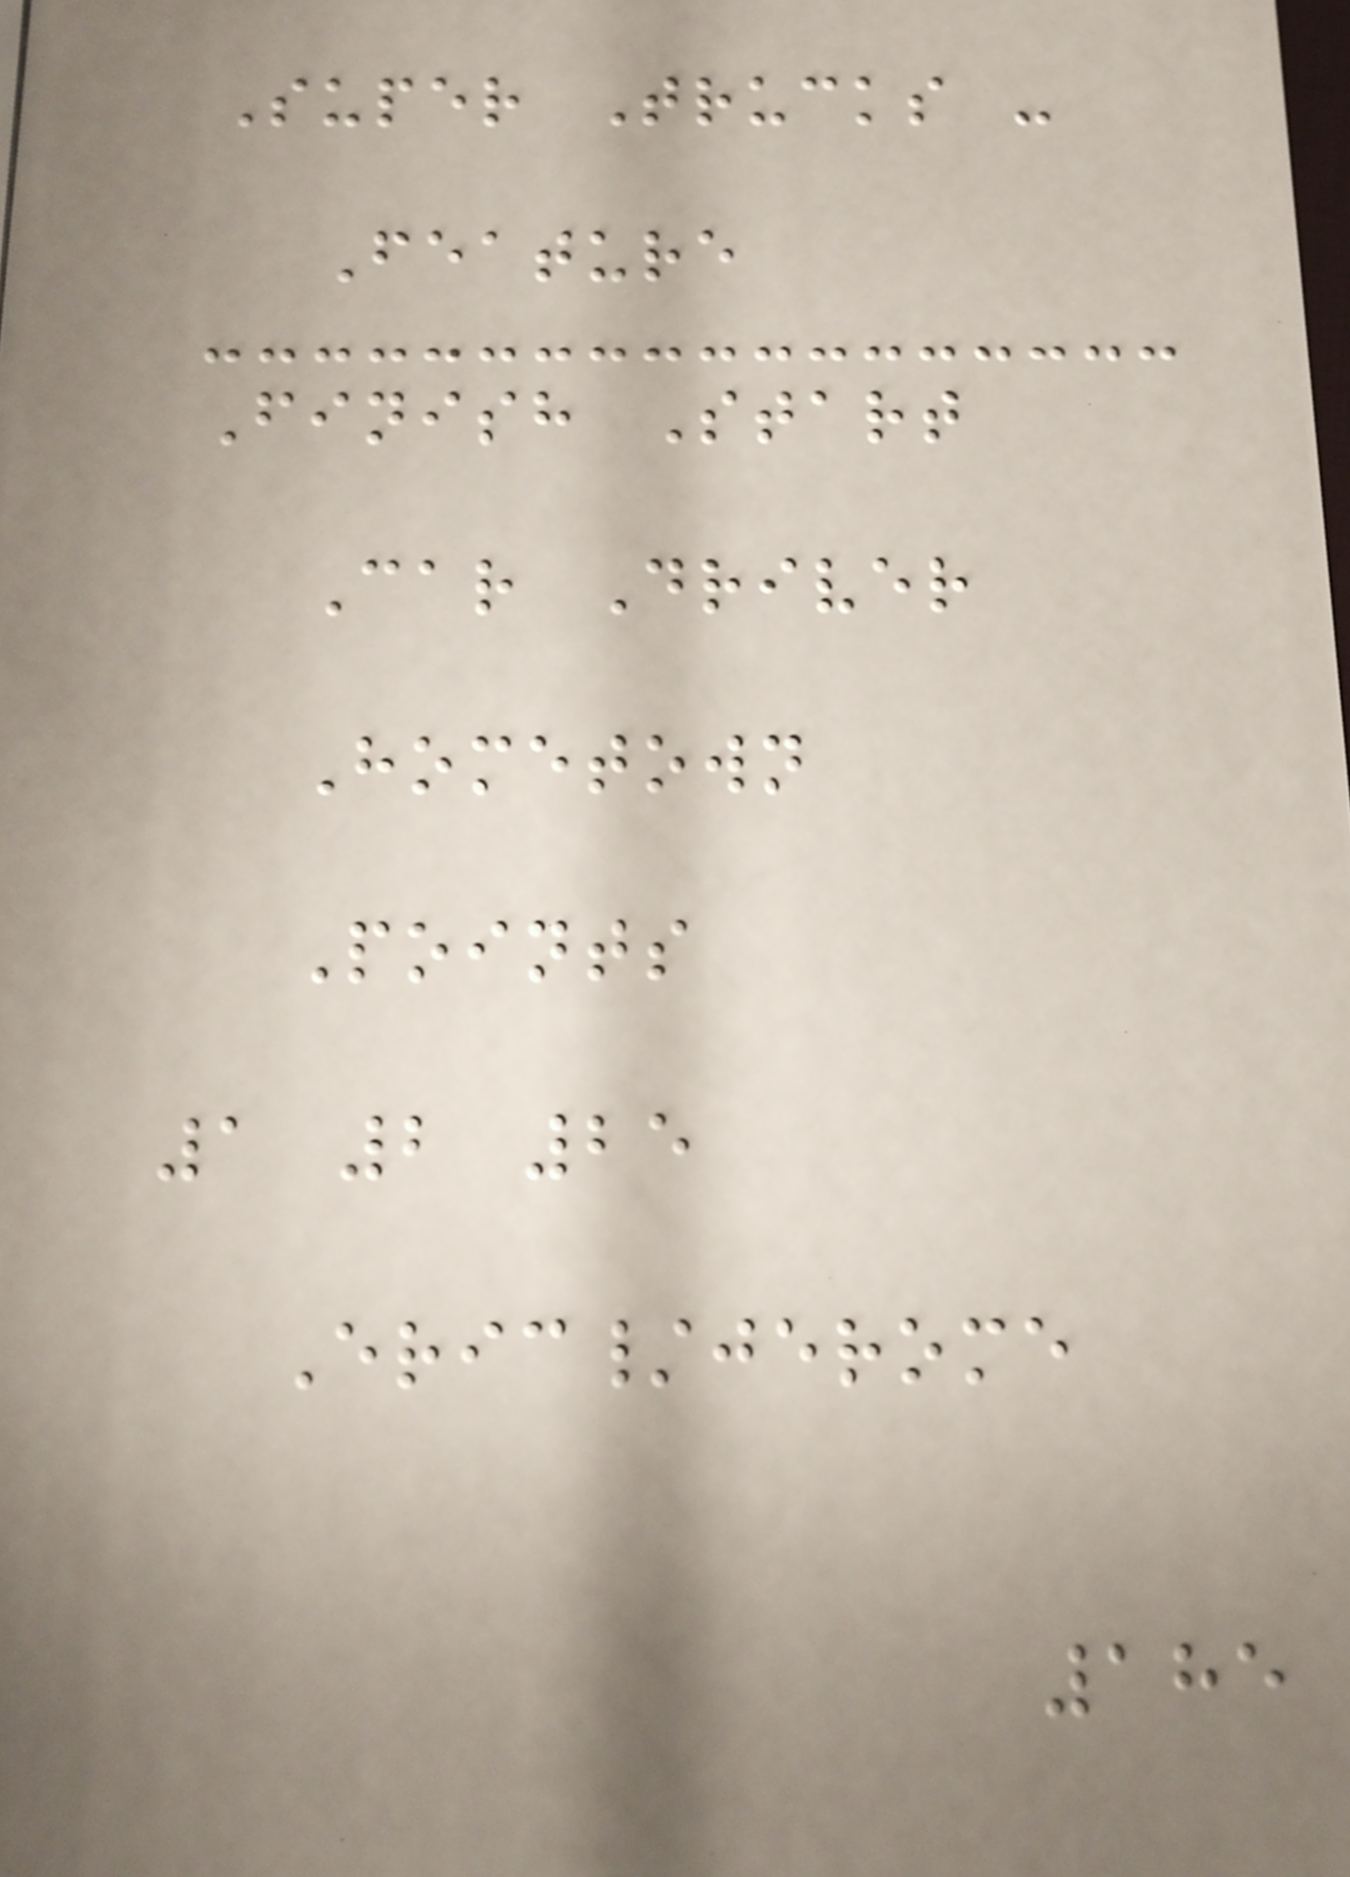Super Trucks -
Feature
Finish Start
Car Driver
Hometown
Points
1 2 25
Eric/jerome
185
